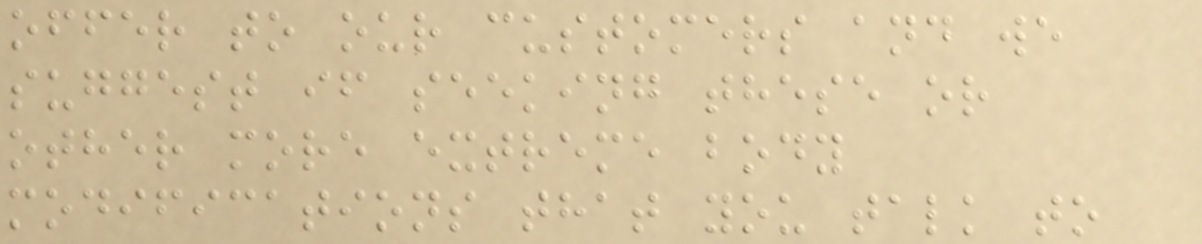offer to our customers and we
suggest if seeking these or
other more extreme body
modifications that you talk to
